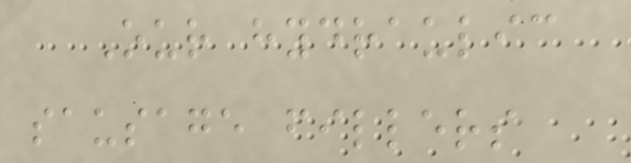Our hydraulic
sausage fillers
